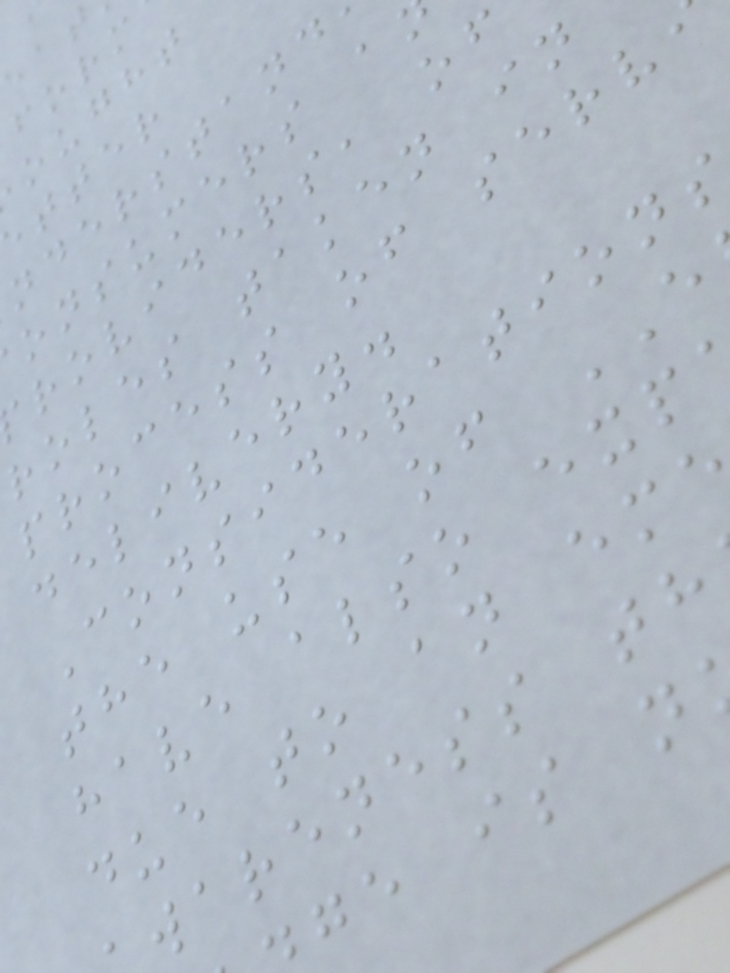ought
tter
onsumers a
roviders, of
roles taken in
process of serv
delivery.
Considerations
the use of
have also exp
due to an em
wareness th
ge is n
